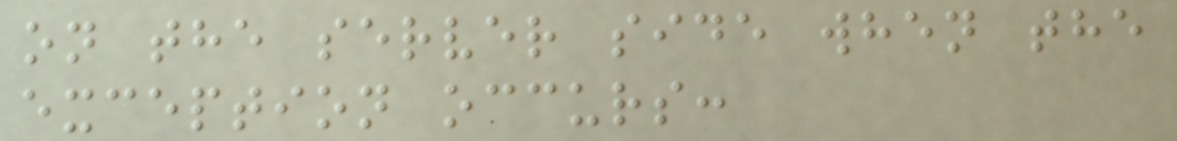on the server side when the
exception occurs:
